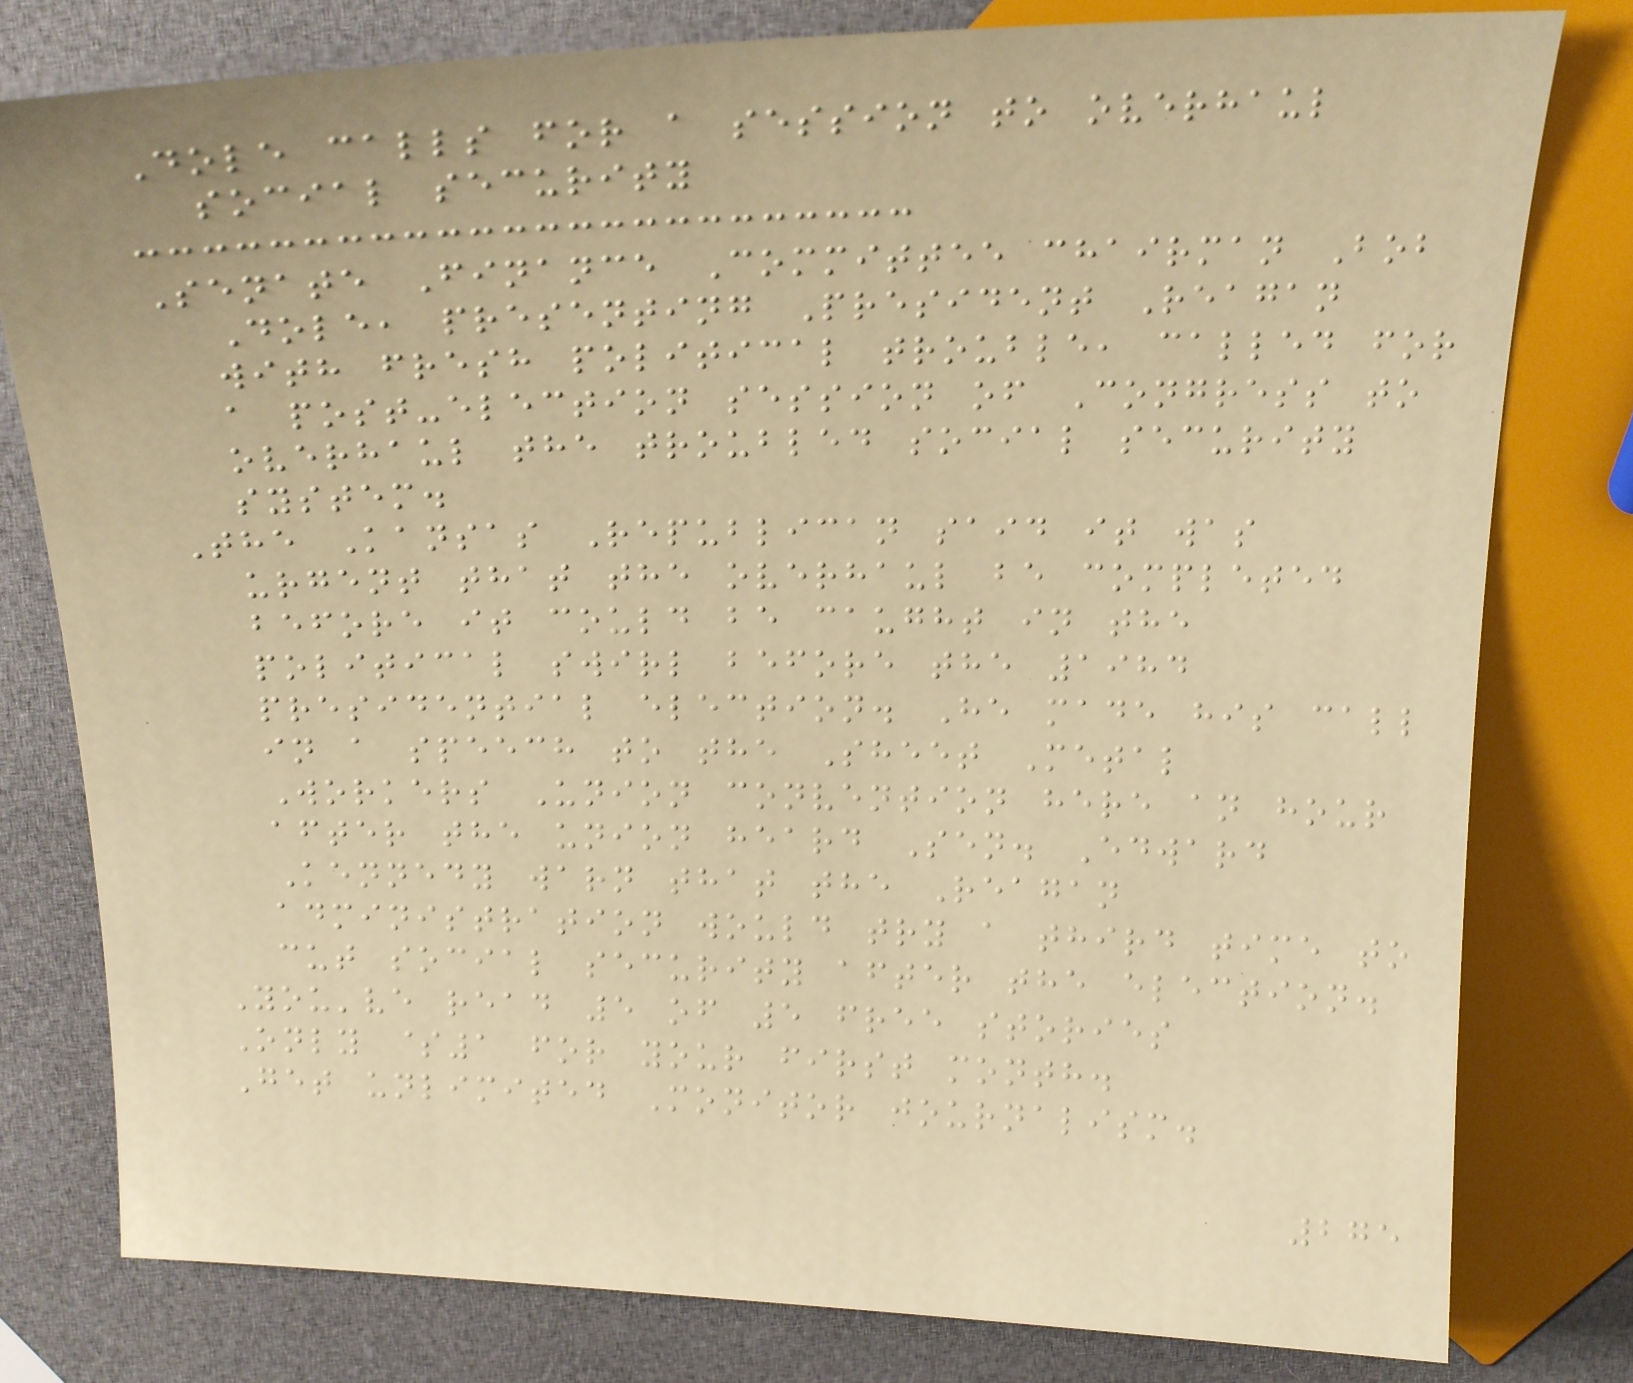Dole calls for a session to overhaul
social security
Senate Finance Committee chairman Bob
Dole, presenting President Reagan
with fresh political trouble, called for
a post-election session of Congress to
overhaul the troubled social security
system.
The Kansas Republican said it was
urgent that the overhaul be completed
before it could be caught in the
political swirl before the 1984
presidential election. He made his call
in a speech to the Sheet Metal
Workers Union convention here an hour
after the union heard Sen. Edward
Kennedy warn that the Reagan
administration would try a third time to
cut social security after the election.
You've read 5 of 5 free stories
Only $1 for your first month.
Get unlimited Monitor journalism.
275
